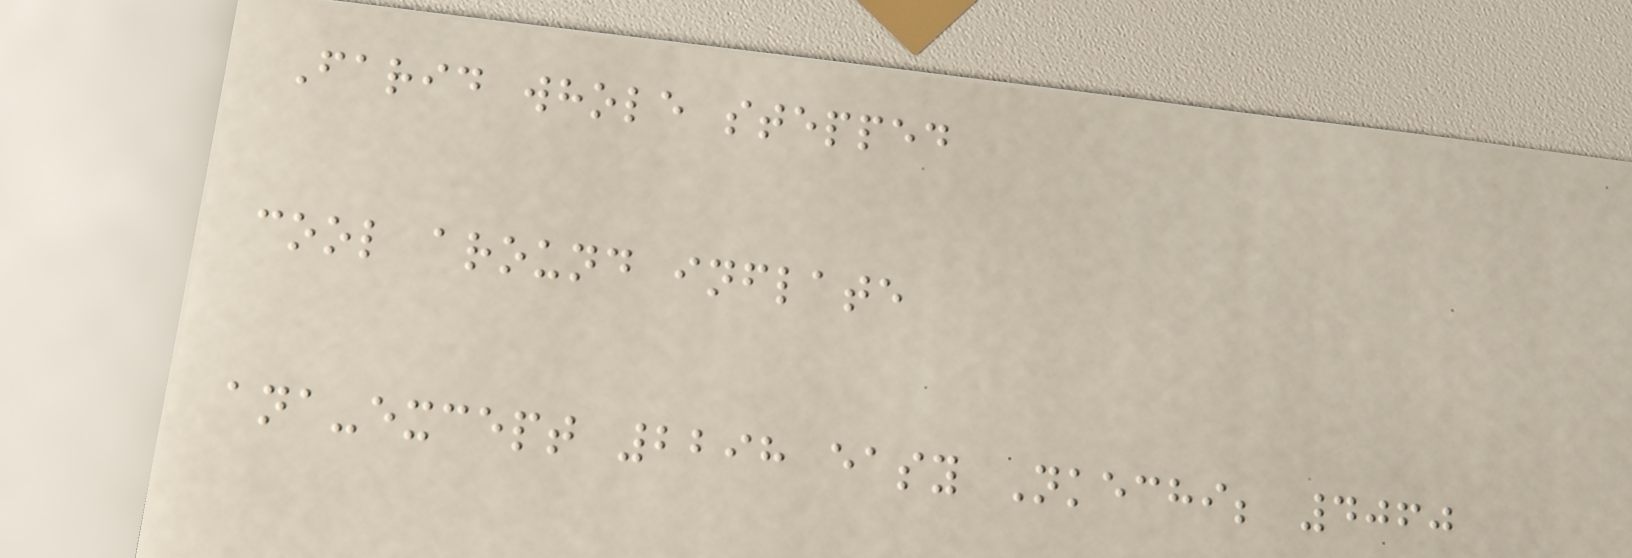Farid whole stepped
cool around inflate
ana-except 2298 easy Nkechi; 4060
